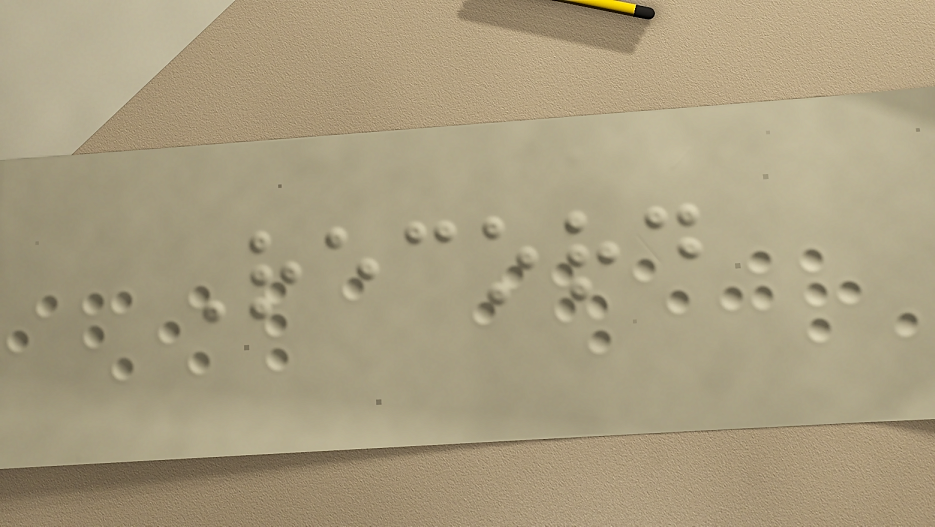Record
